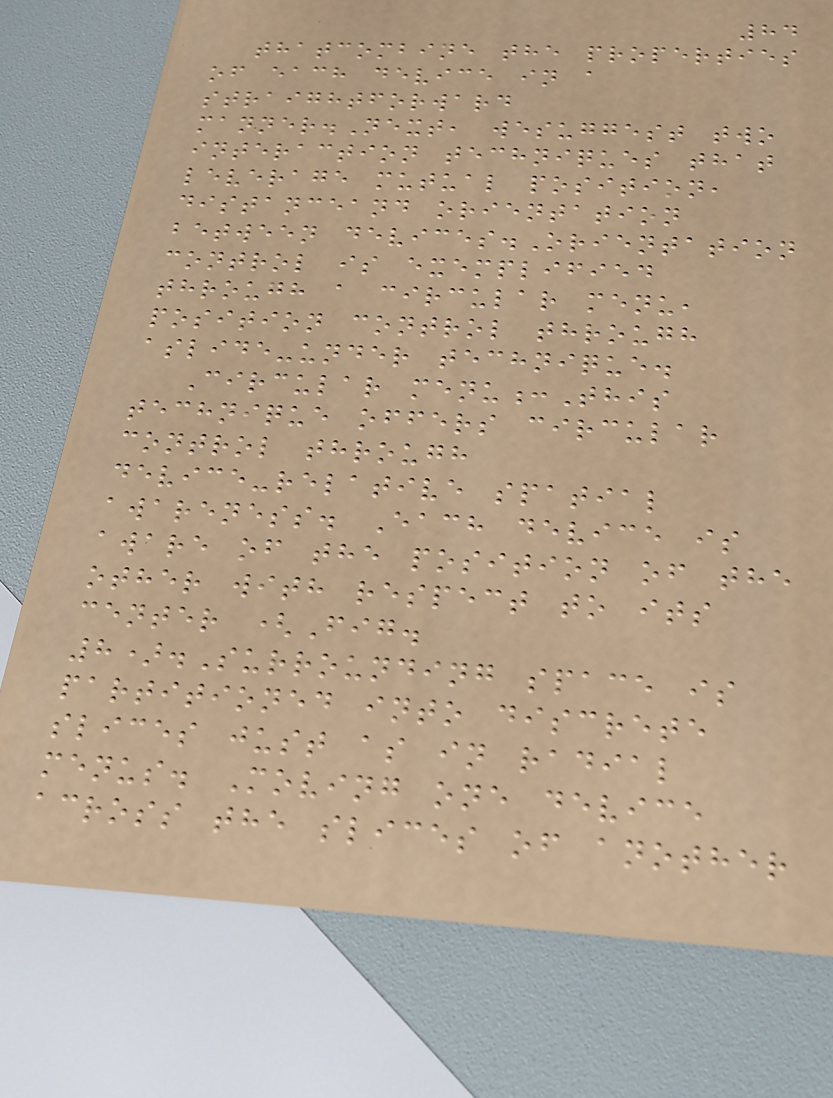84
thatcombine the properties
of each device in a
straightforward
manner.Next, wesuggest two
interaction techniques that
leverage mutual position,
distanceand orientation
between devices.Orientation
control is exemplified
through a circular menu,
position control through
aslide-under technique.
Circular menu:This
technique offers circular
control through
device-relative spatial
awareness. Each device is
aware of the position of the
other with respect to its
center (Fig.
8).Surrounding space is
partitioned into discrete
slices just as in radial
menus. Moving one device
across the slices of another
